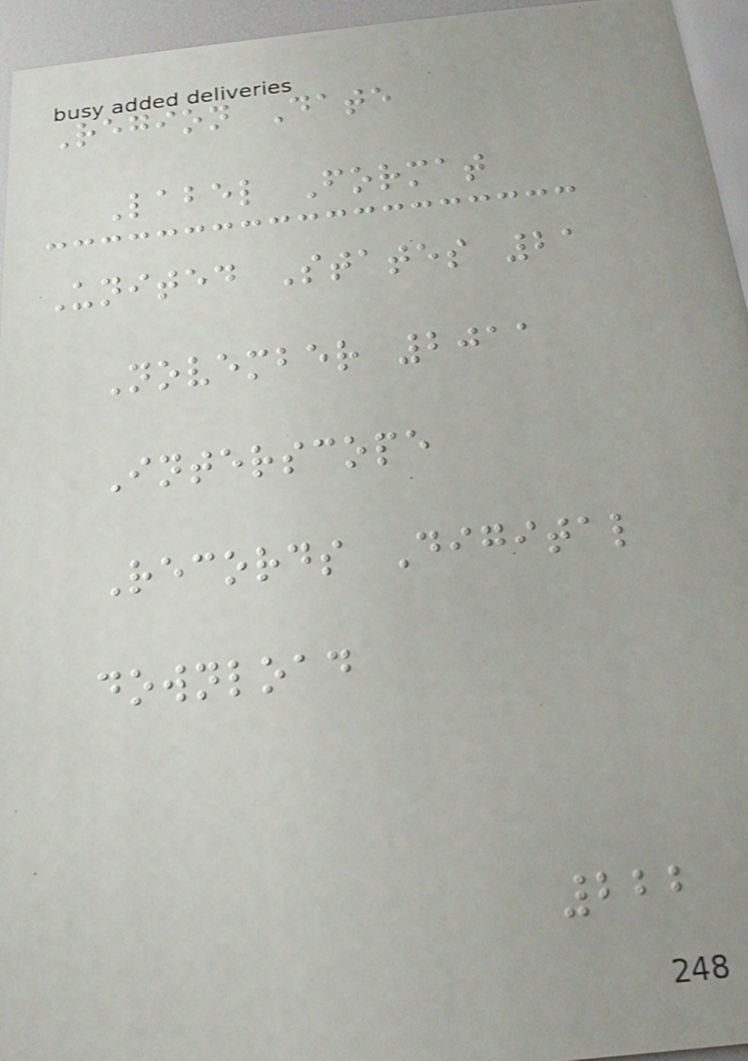Region Date
Label Format
United States 21
November 2011
Interscope
Records Digital
download
222
